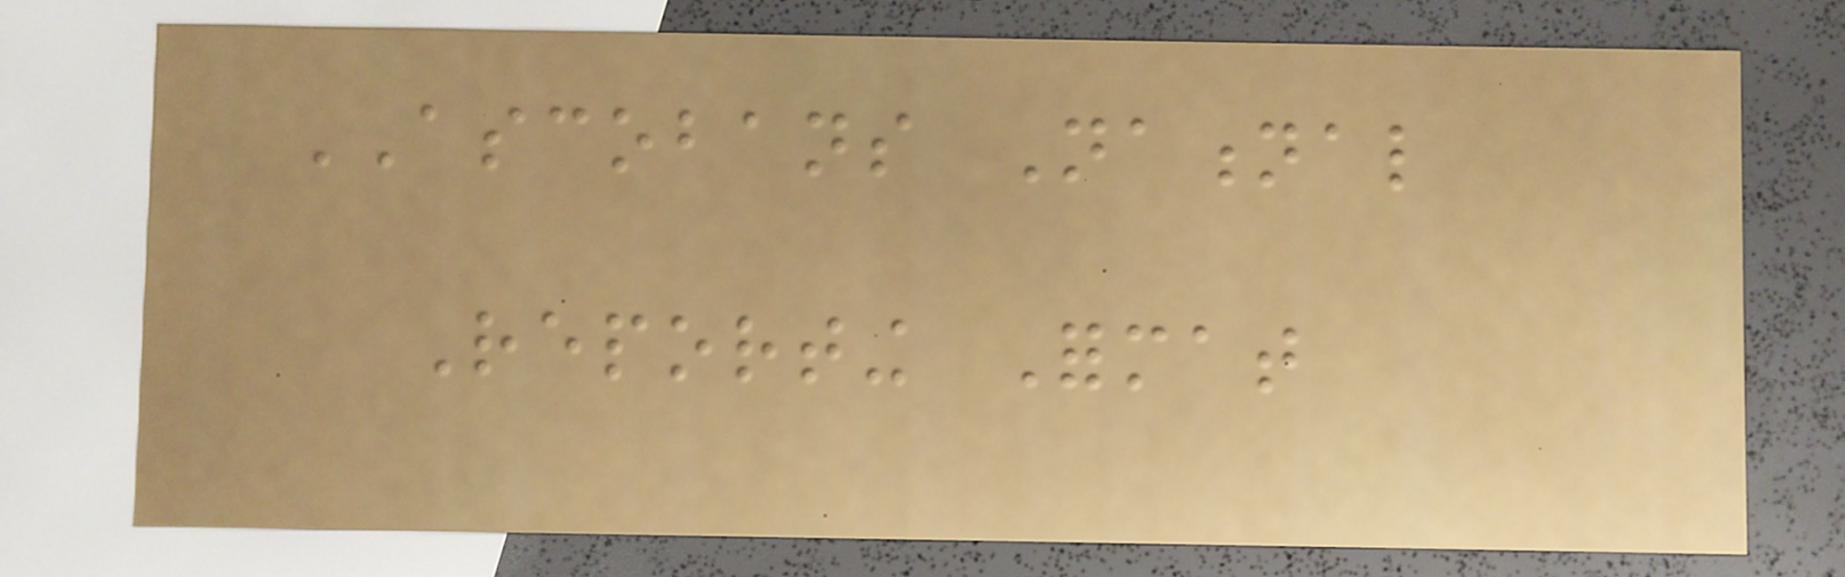ASCOBANS National
Reporting Format
